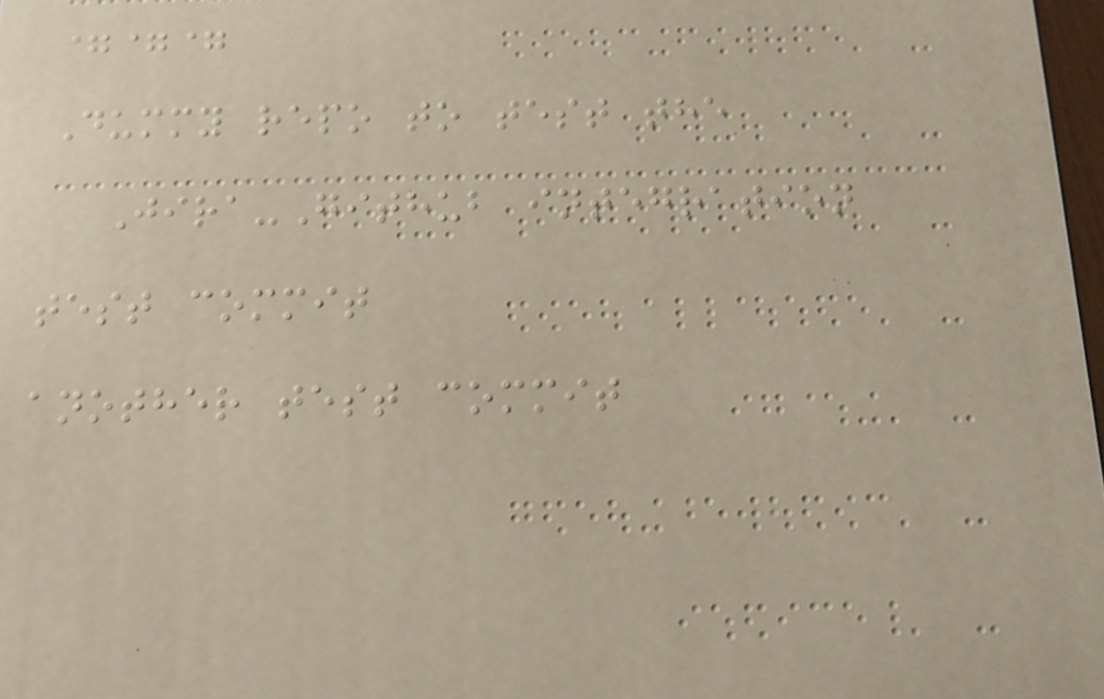===
Dummy repo to test the
Jira-Github integration
test commit
another test commit
